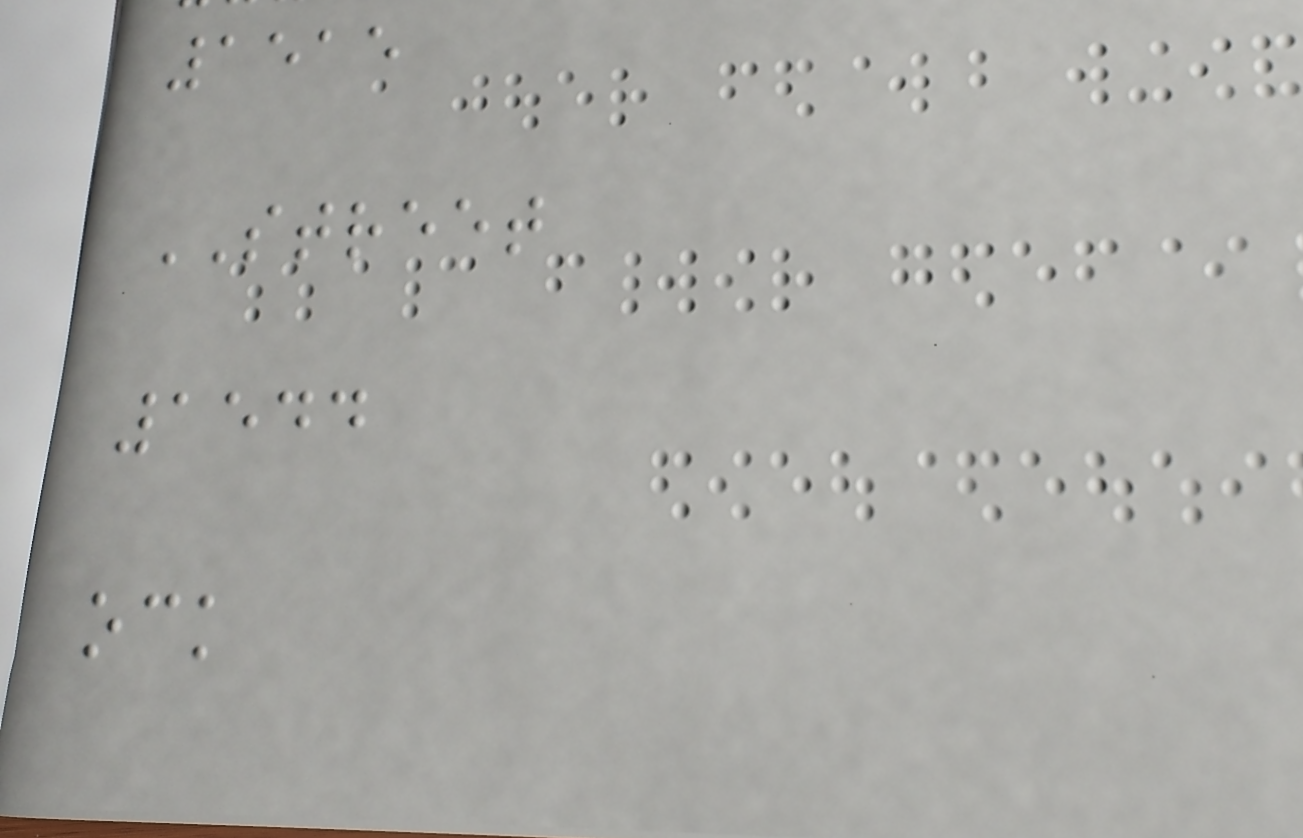1515
STREET
1544
ock
